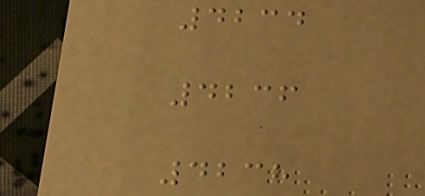4234
4236
4238
